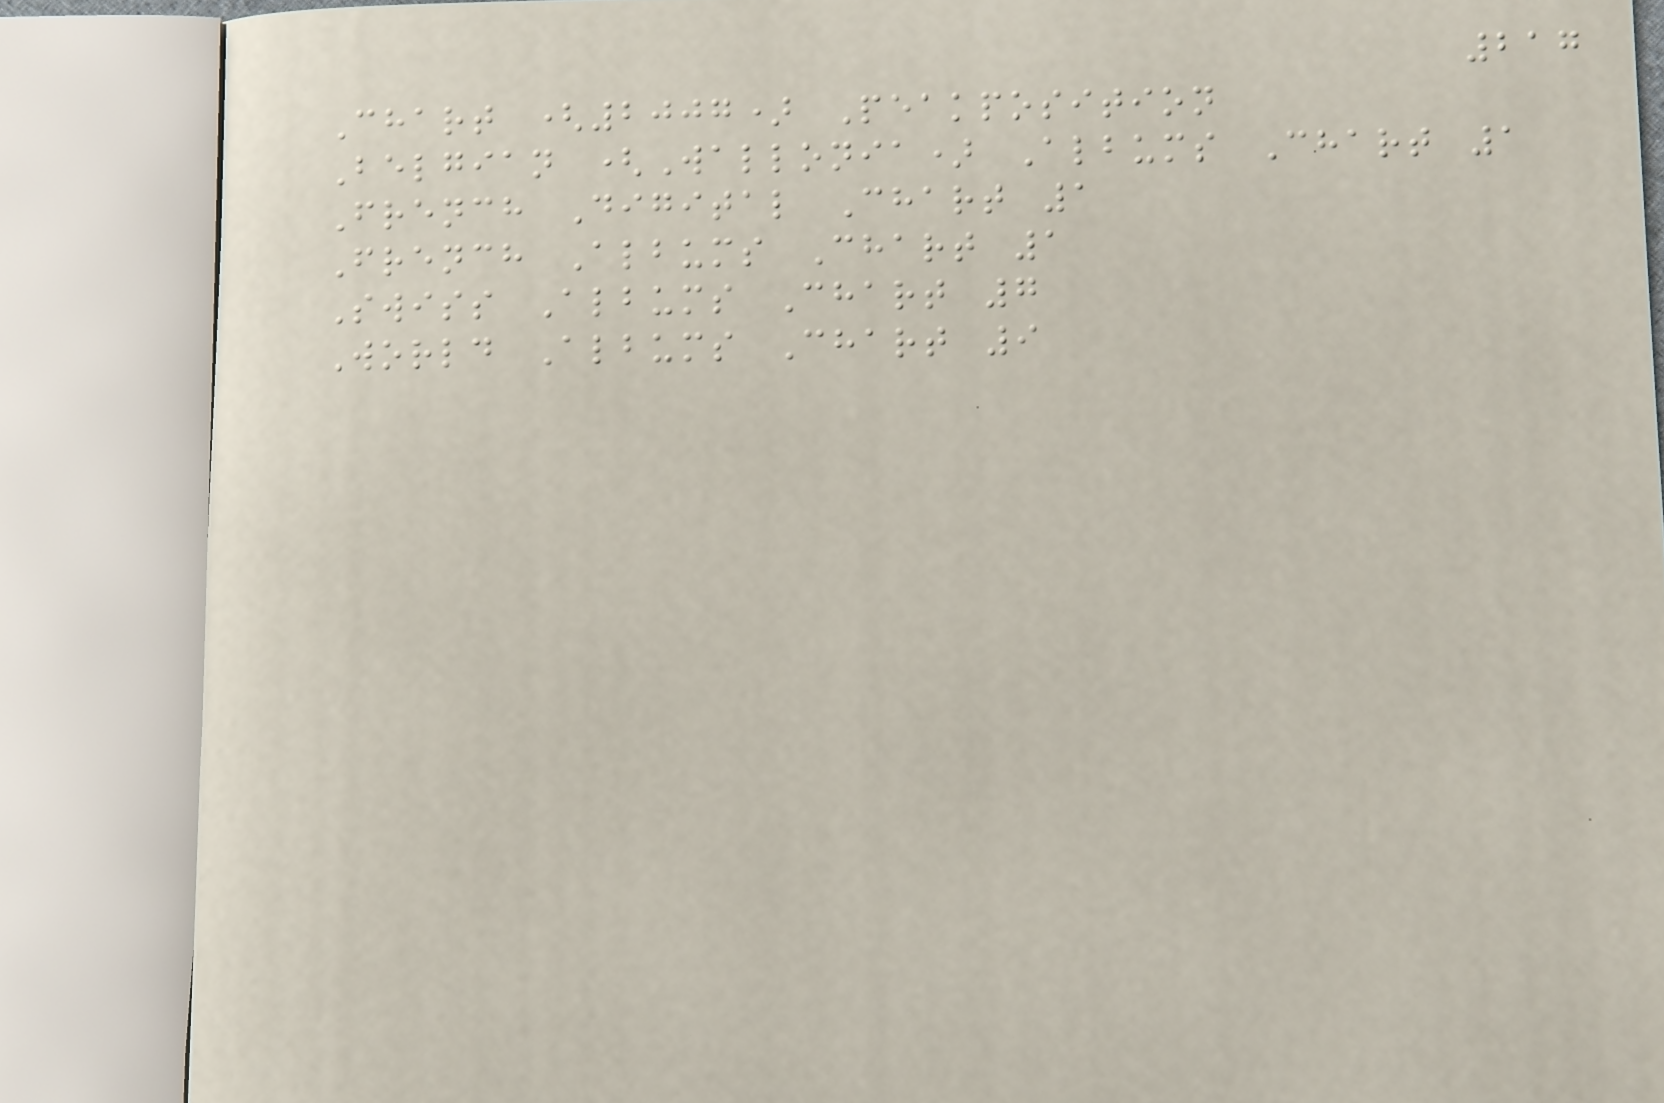217
Chart (2007) Peakposition
Belgian (Wallonia) Albums Chart 1
French Digital Chart 1
French Albums Chart 1
Swiss Albums Chart 7
World Albums Chart 9
